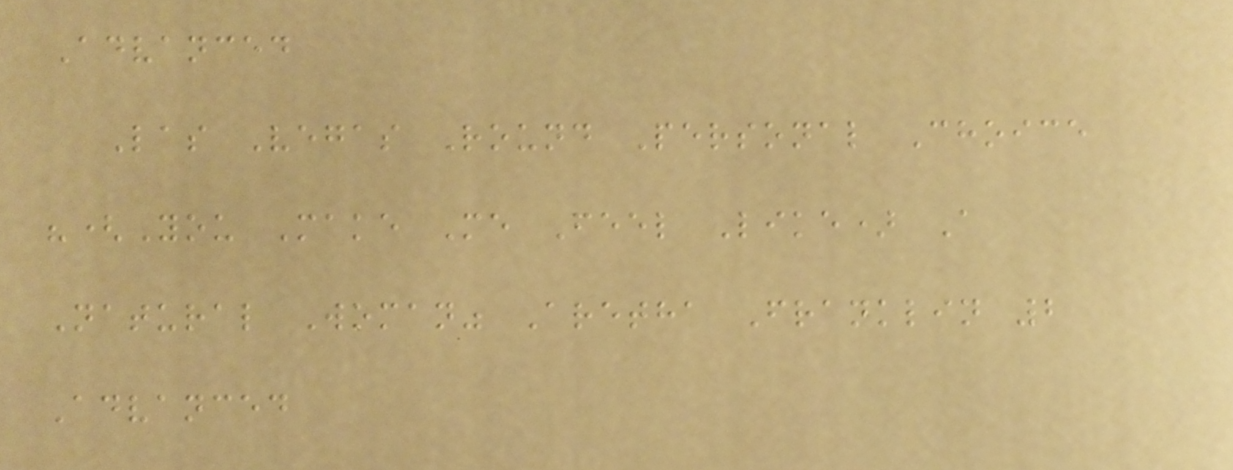Advanced
Las Vegas Round Personal Choice
"(You Make Me Feel Like) A
Natural Woman" Aretha Franklin 2
Advanced
